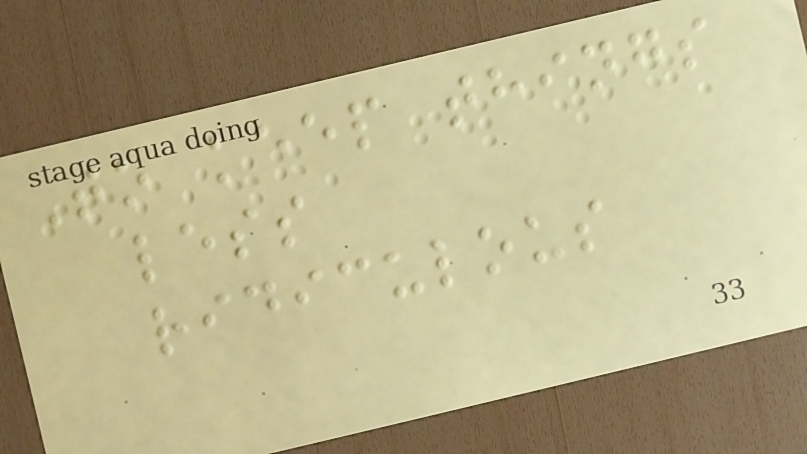To keep things
less
ridiculous
